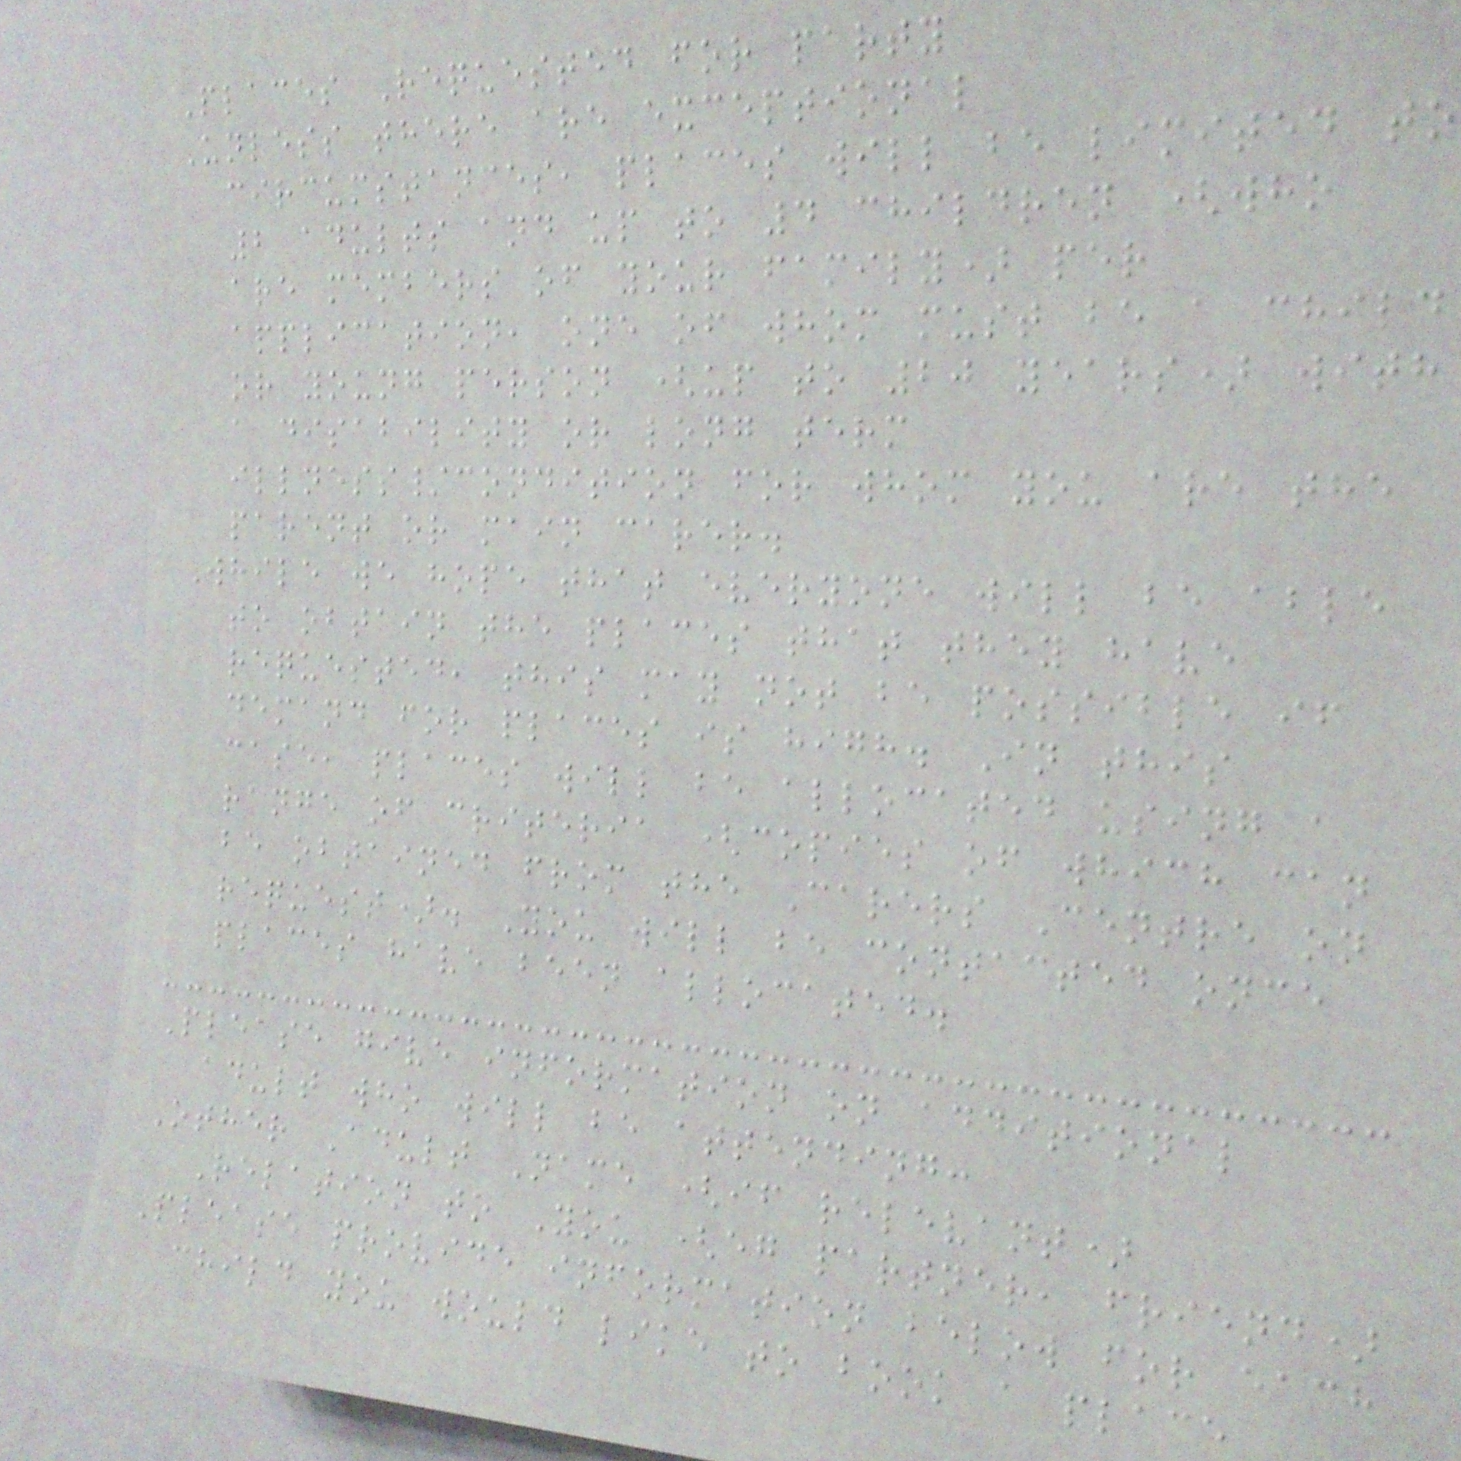Places Requested for party
Unless there are exceptional
circumstances, places will be limited to
2 adults and up to 4 children (who
are members of your family) per
application, one of whom must be a child
or young person (up to 20 years) with
a disability or long term
illness/condition for whom you are the
parent or main carer.
While we hope that everyone will be able
to obtain the places that they have
requested, this may not be possible if
demand for places is high. In this
case, places will be allocated using a
range of criteria (copies of which can
be obtained from the Carers Centre on
request). You will be contacted once
places have been allocated.
Please give information on additional
adult who will be attending:
Other Adult Name (if relevant)
Relation to You (eg partner, friend)
Please provide information below for each
child you would like to book a place
